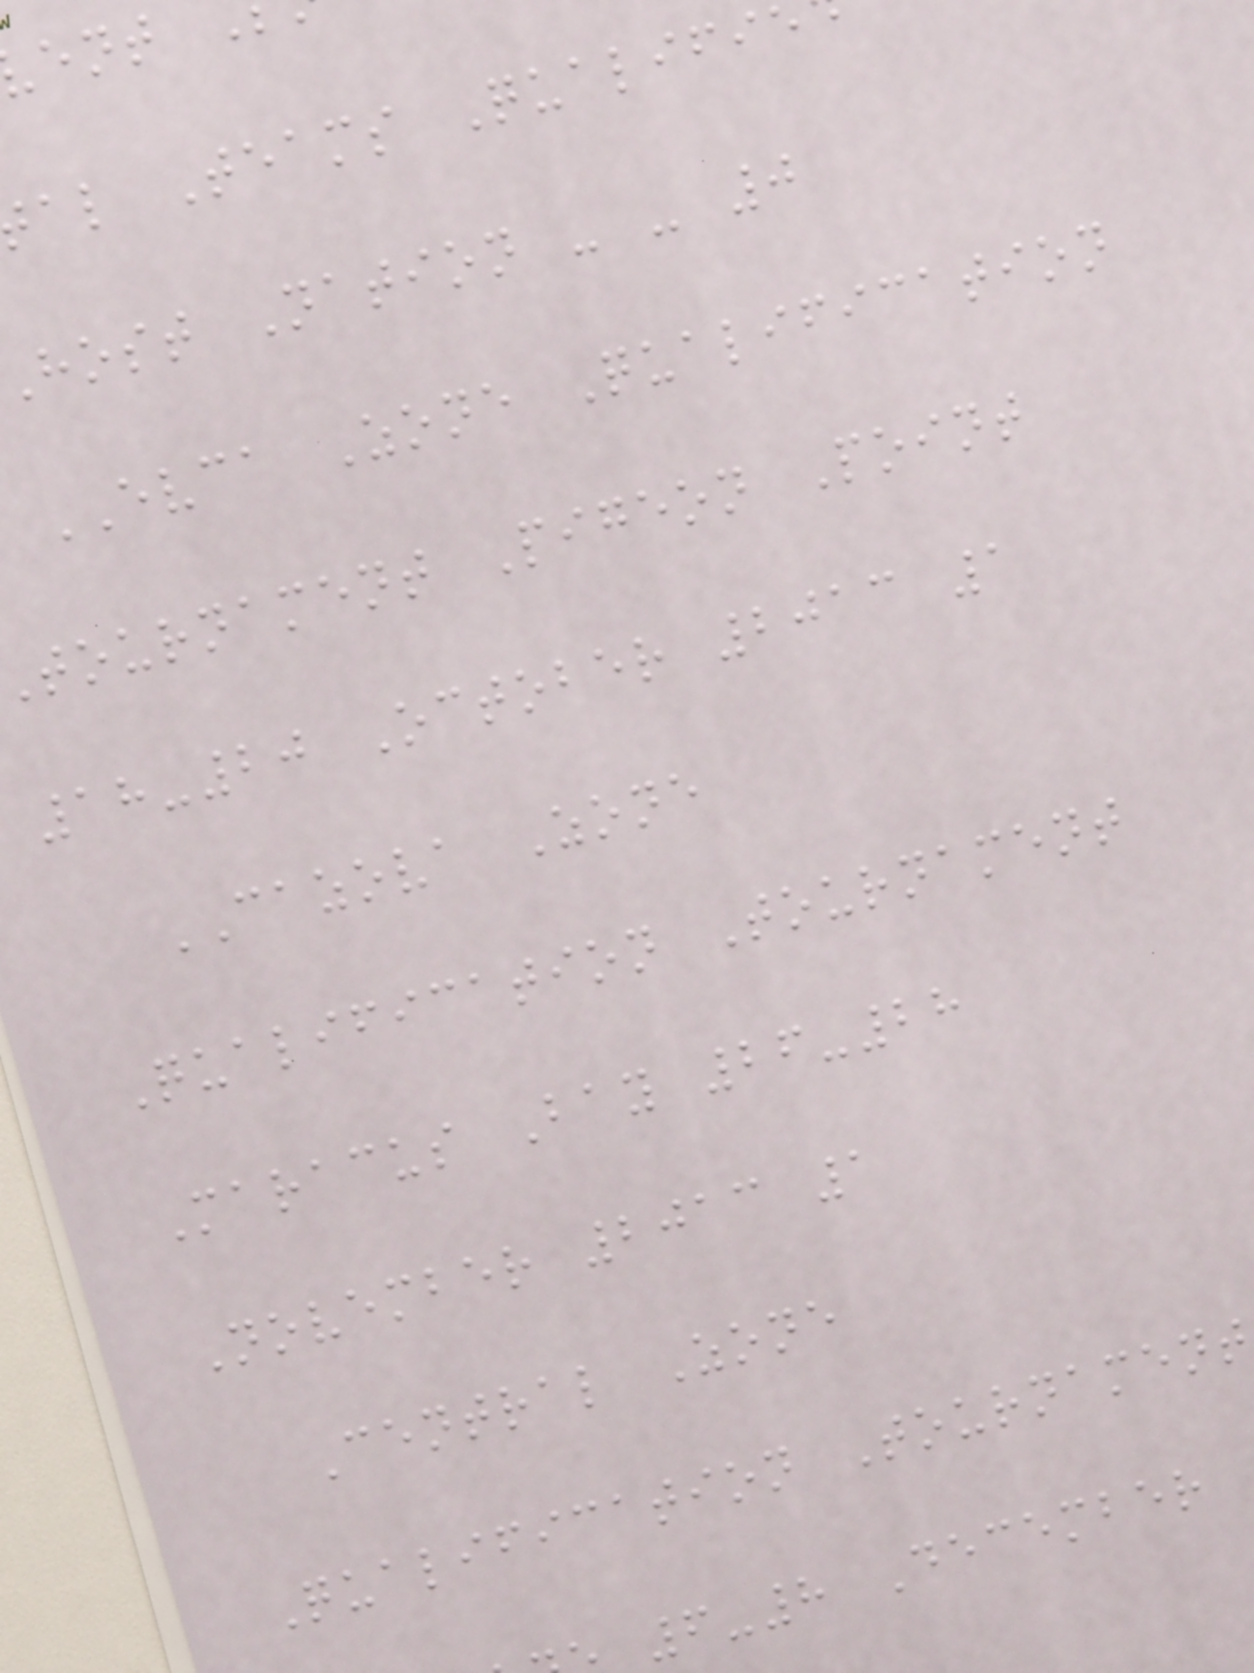al Teams Qualifie
host Nation - - 0
EVCA Zone Qualification
tournament Pigeon Point
18-20 October 2013 1
CAZOVA Zone
Qualification Tournament
Maracus Bay 26-28
November 2013 1
Central Zone
Qualification Tournament
6-8 December
